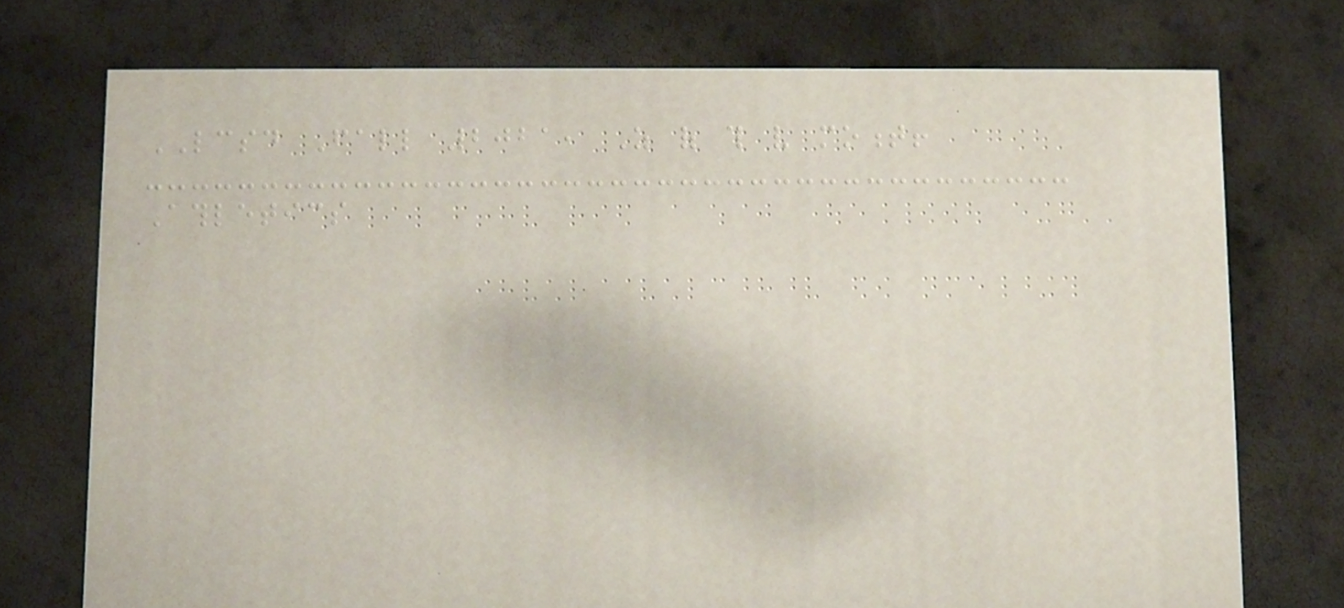LCSD Fall 2021, As of this very moment!
Athletics
